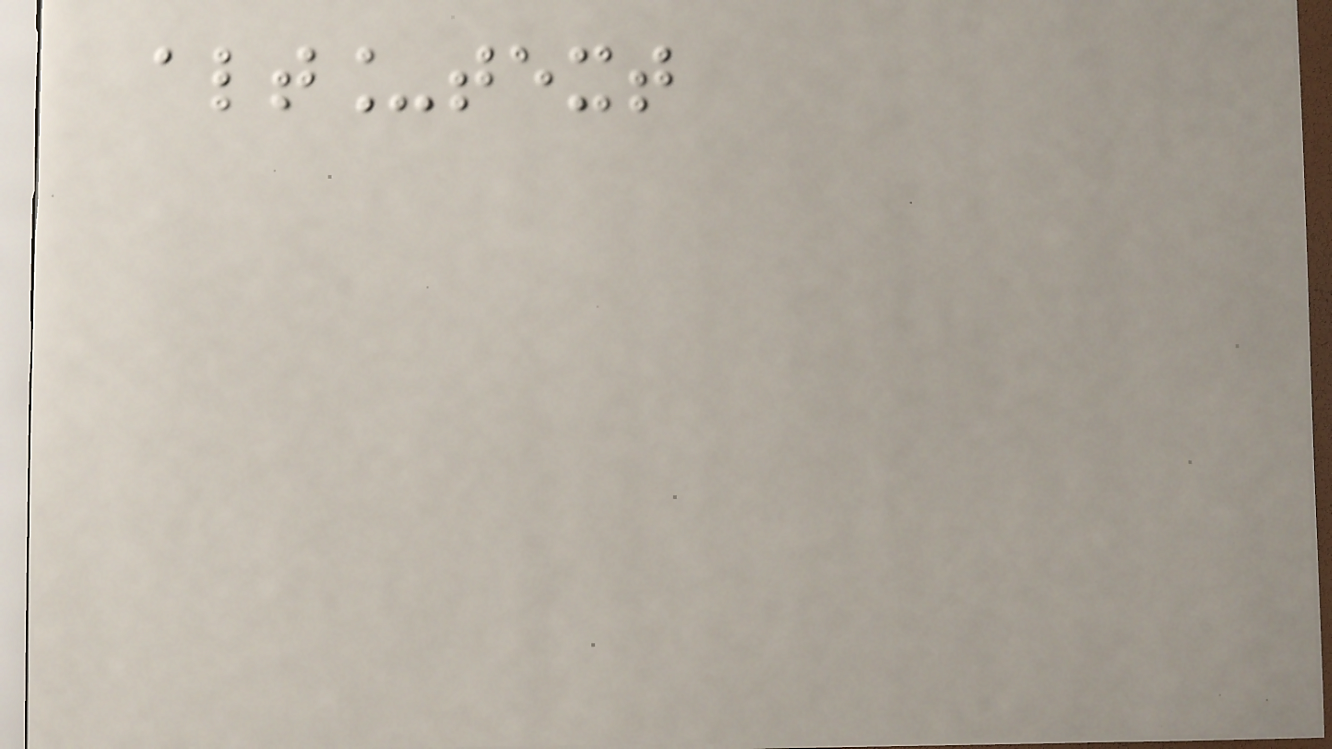alt_text
